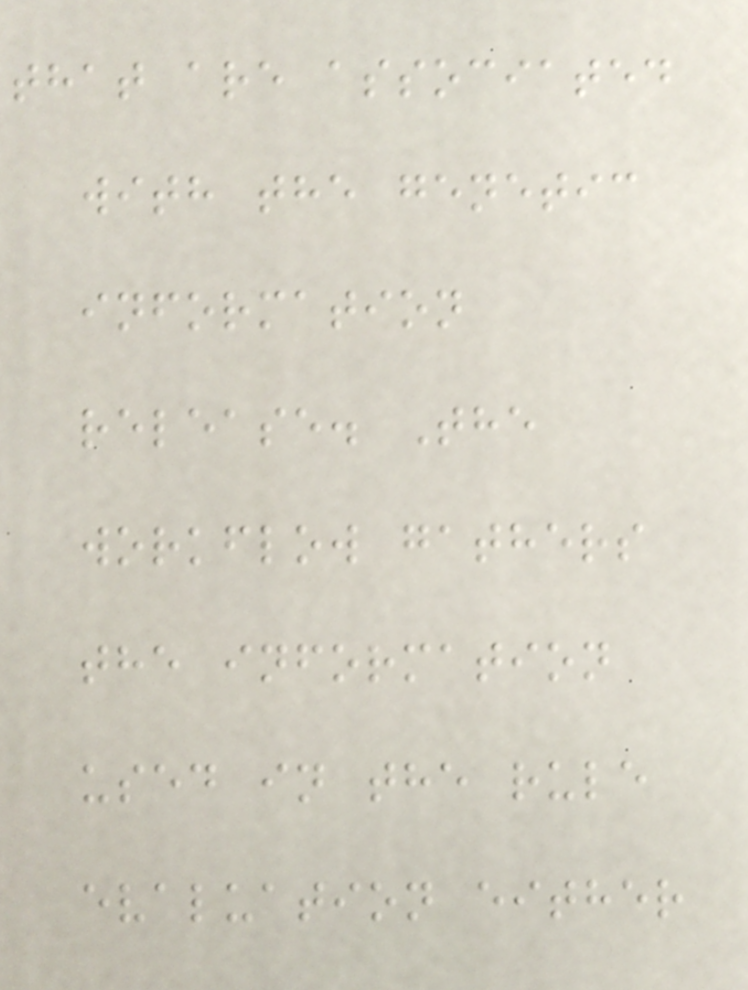that are associated
with the genetic
information
release. The
workflow gathers
the information
used in the rule
evaluation either
